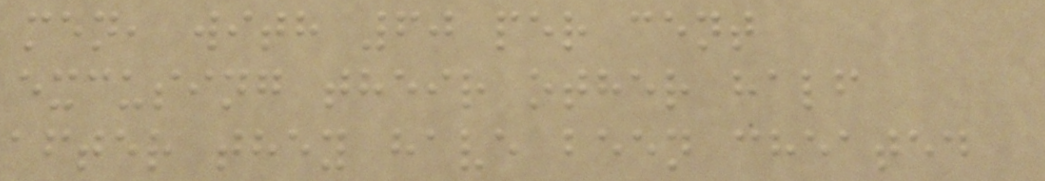men, with 60 per cent
excusing their other half
after they have been cheated
